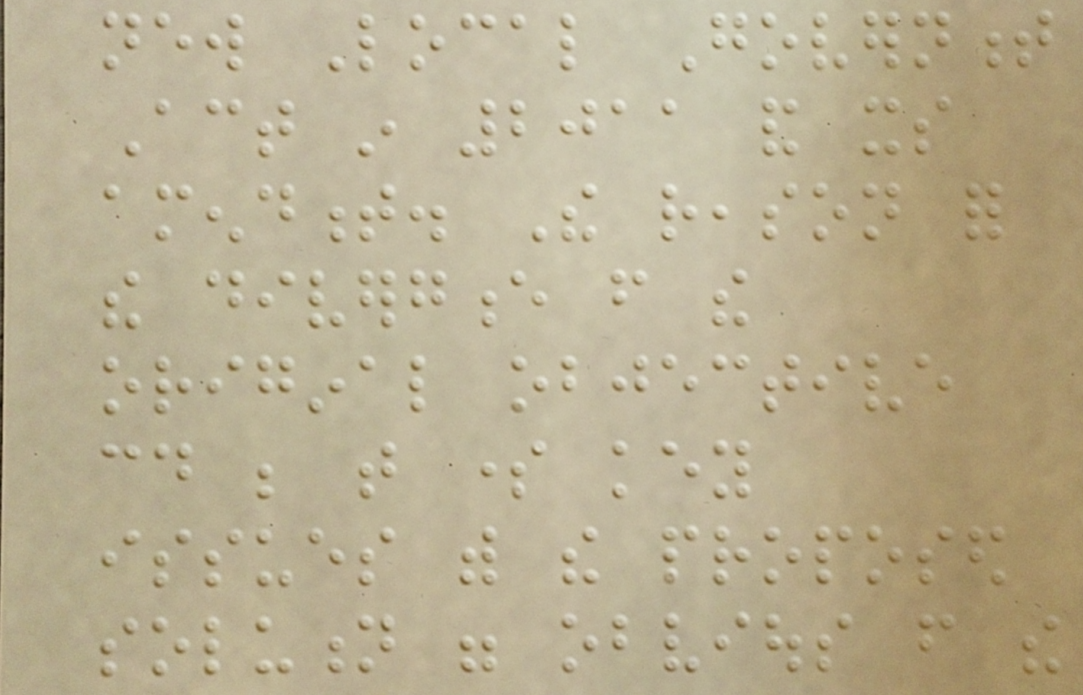new Local Government
Act in 2011 and its
amendment. The reason for
the divergence from the
original objective
could be that some key
issues with the proposed
solution were obvious from the
